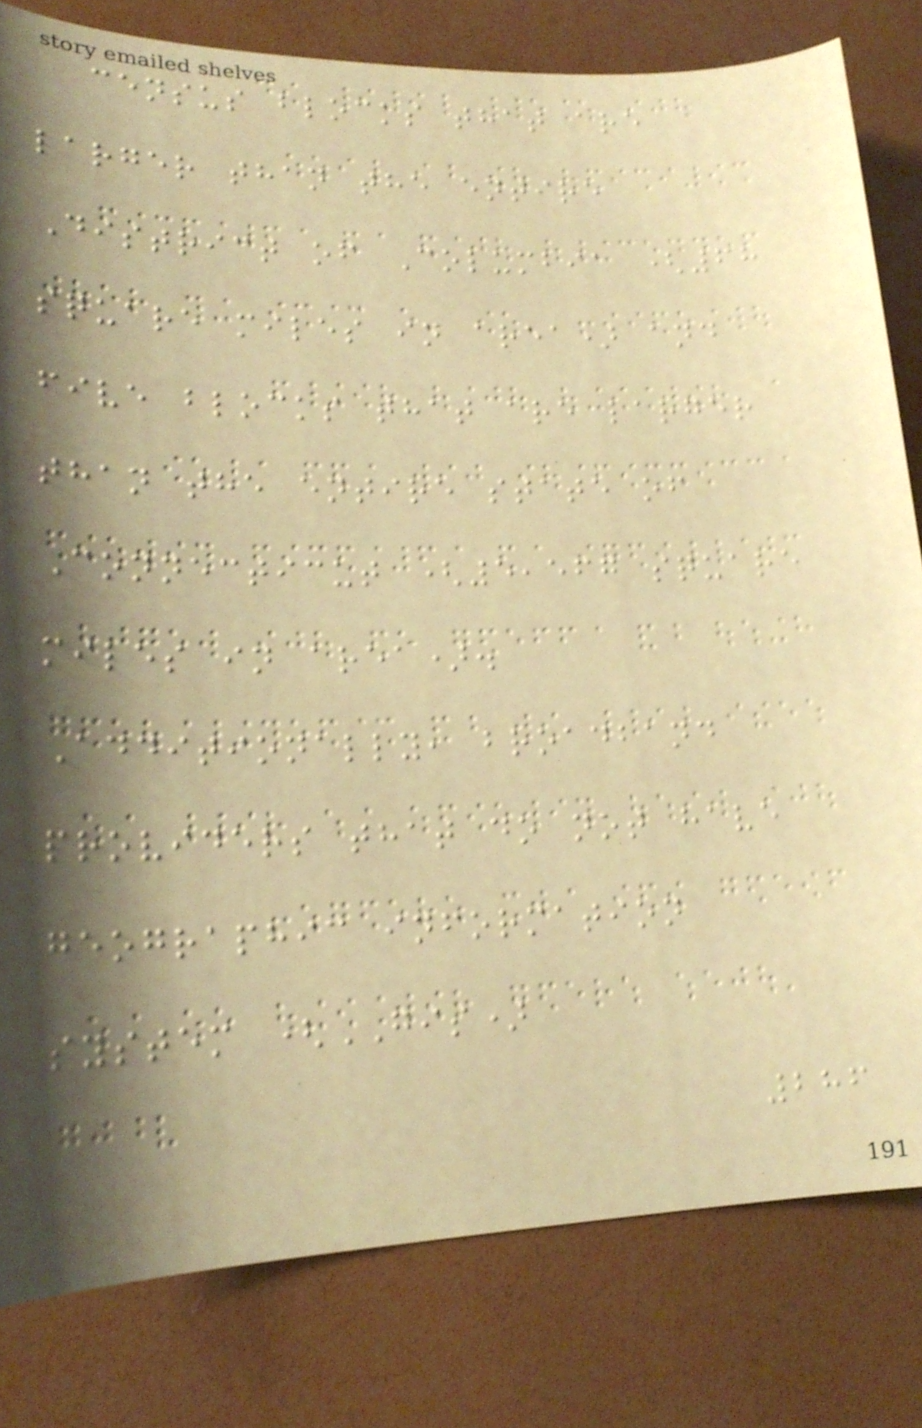census blocks that are
larger than the entire
District of Columbia (68
square miles in area) and
five blocks that are larger
than the entire state of
Connecticut (5,567 square
miles in area).
Additionally, broadband
providers that do not have
geographic information
system (GIS)
286
